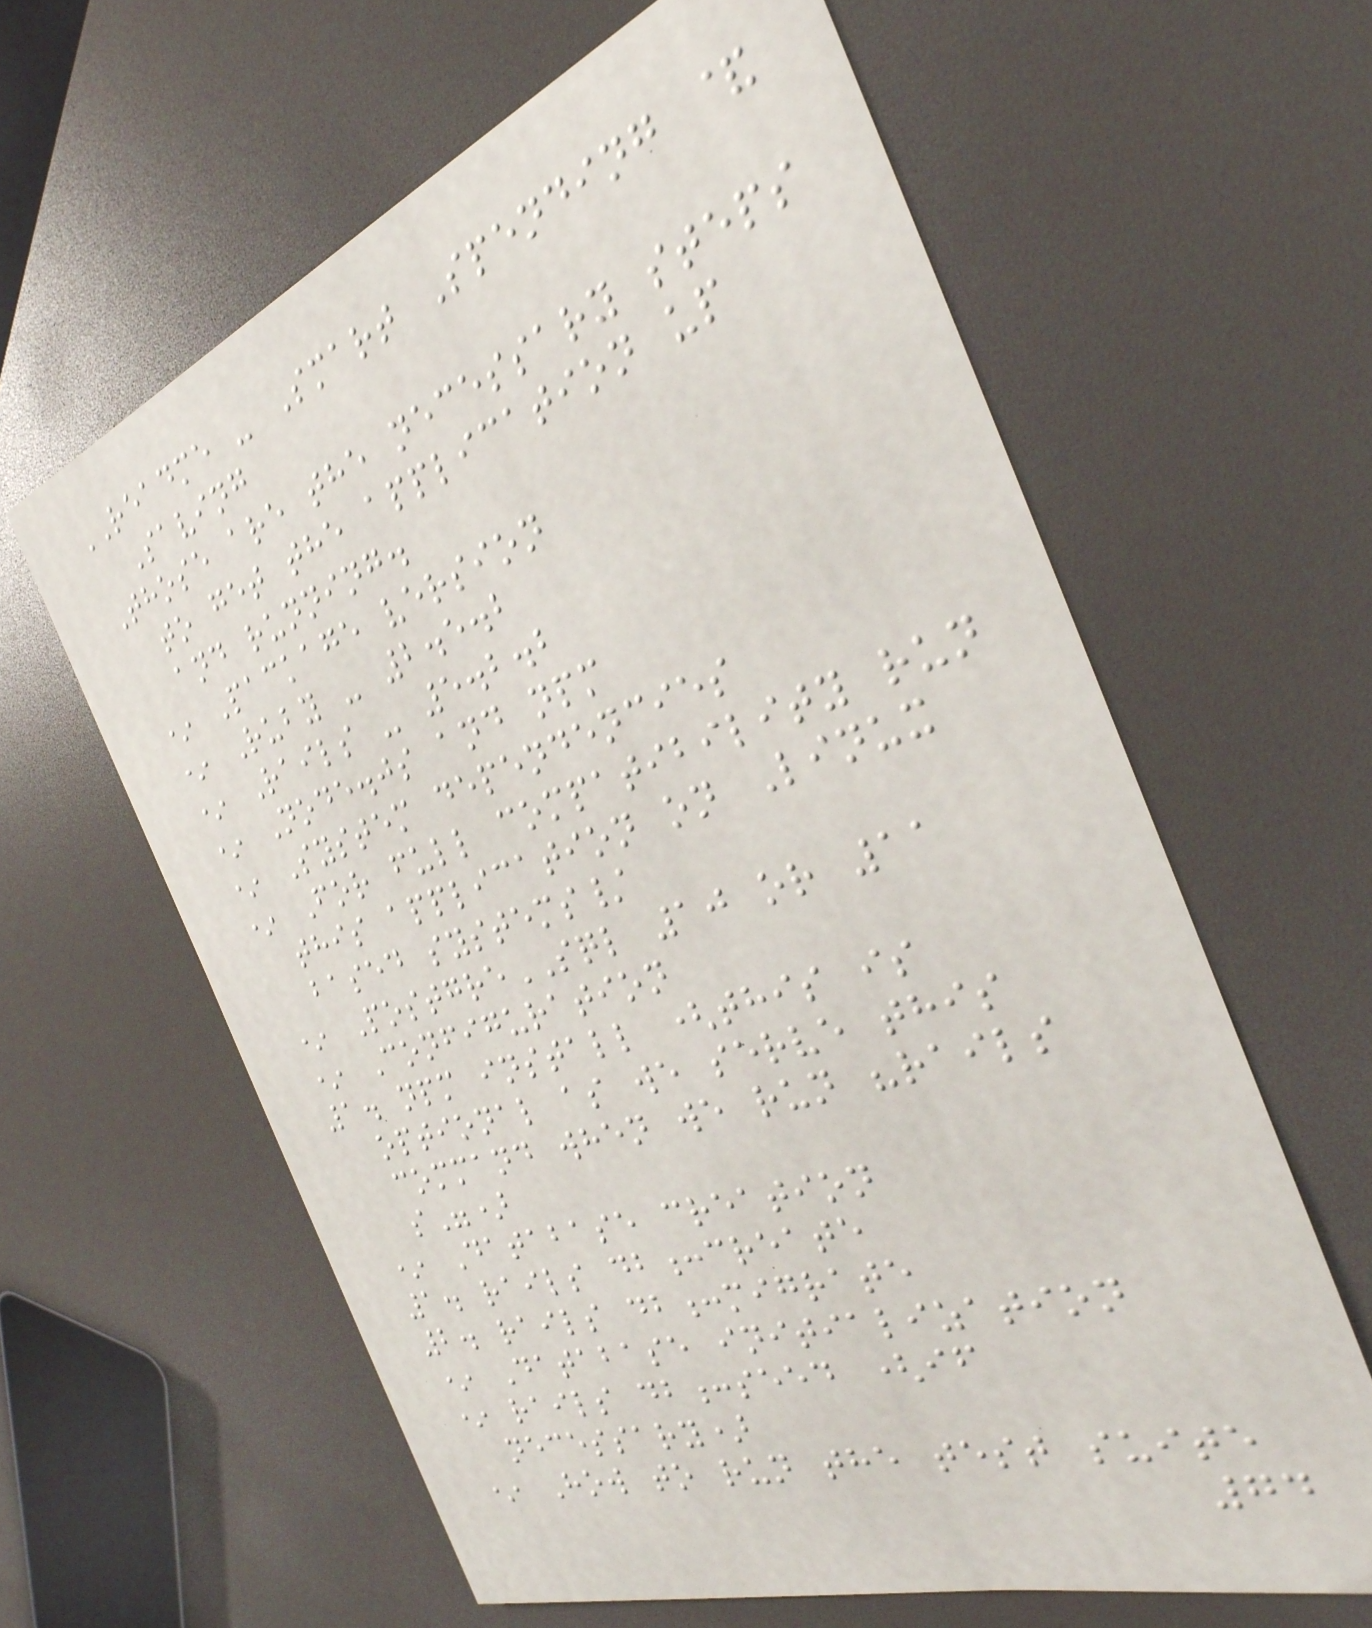README - Smart Spending &
Saving
Those are the necessary steps
to get the application up
and running.
* Package version
* Ruby - 2.5.2
* Rails - 5.2.2
* Node.js and npm
* System dependencies
* For full compatibility run
this application on Linux
based systems/
* PostgreSQL 10 or 11
* Configuration
1. npm install (this is
optional as we serve this
command when we run "rails
s")
* Database creation
1. rails db:create
2. rails db:migrate
* Database initialization
* rails db:seed (if
necessary)
* How to run the test suite
74
